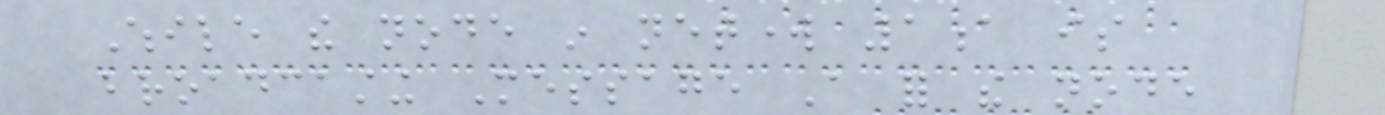While the node in network 1a is
broadcasting Message A for the node
